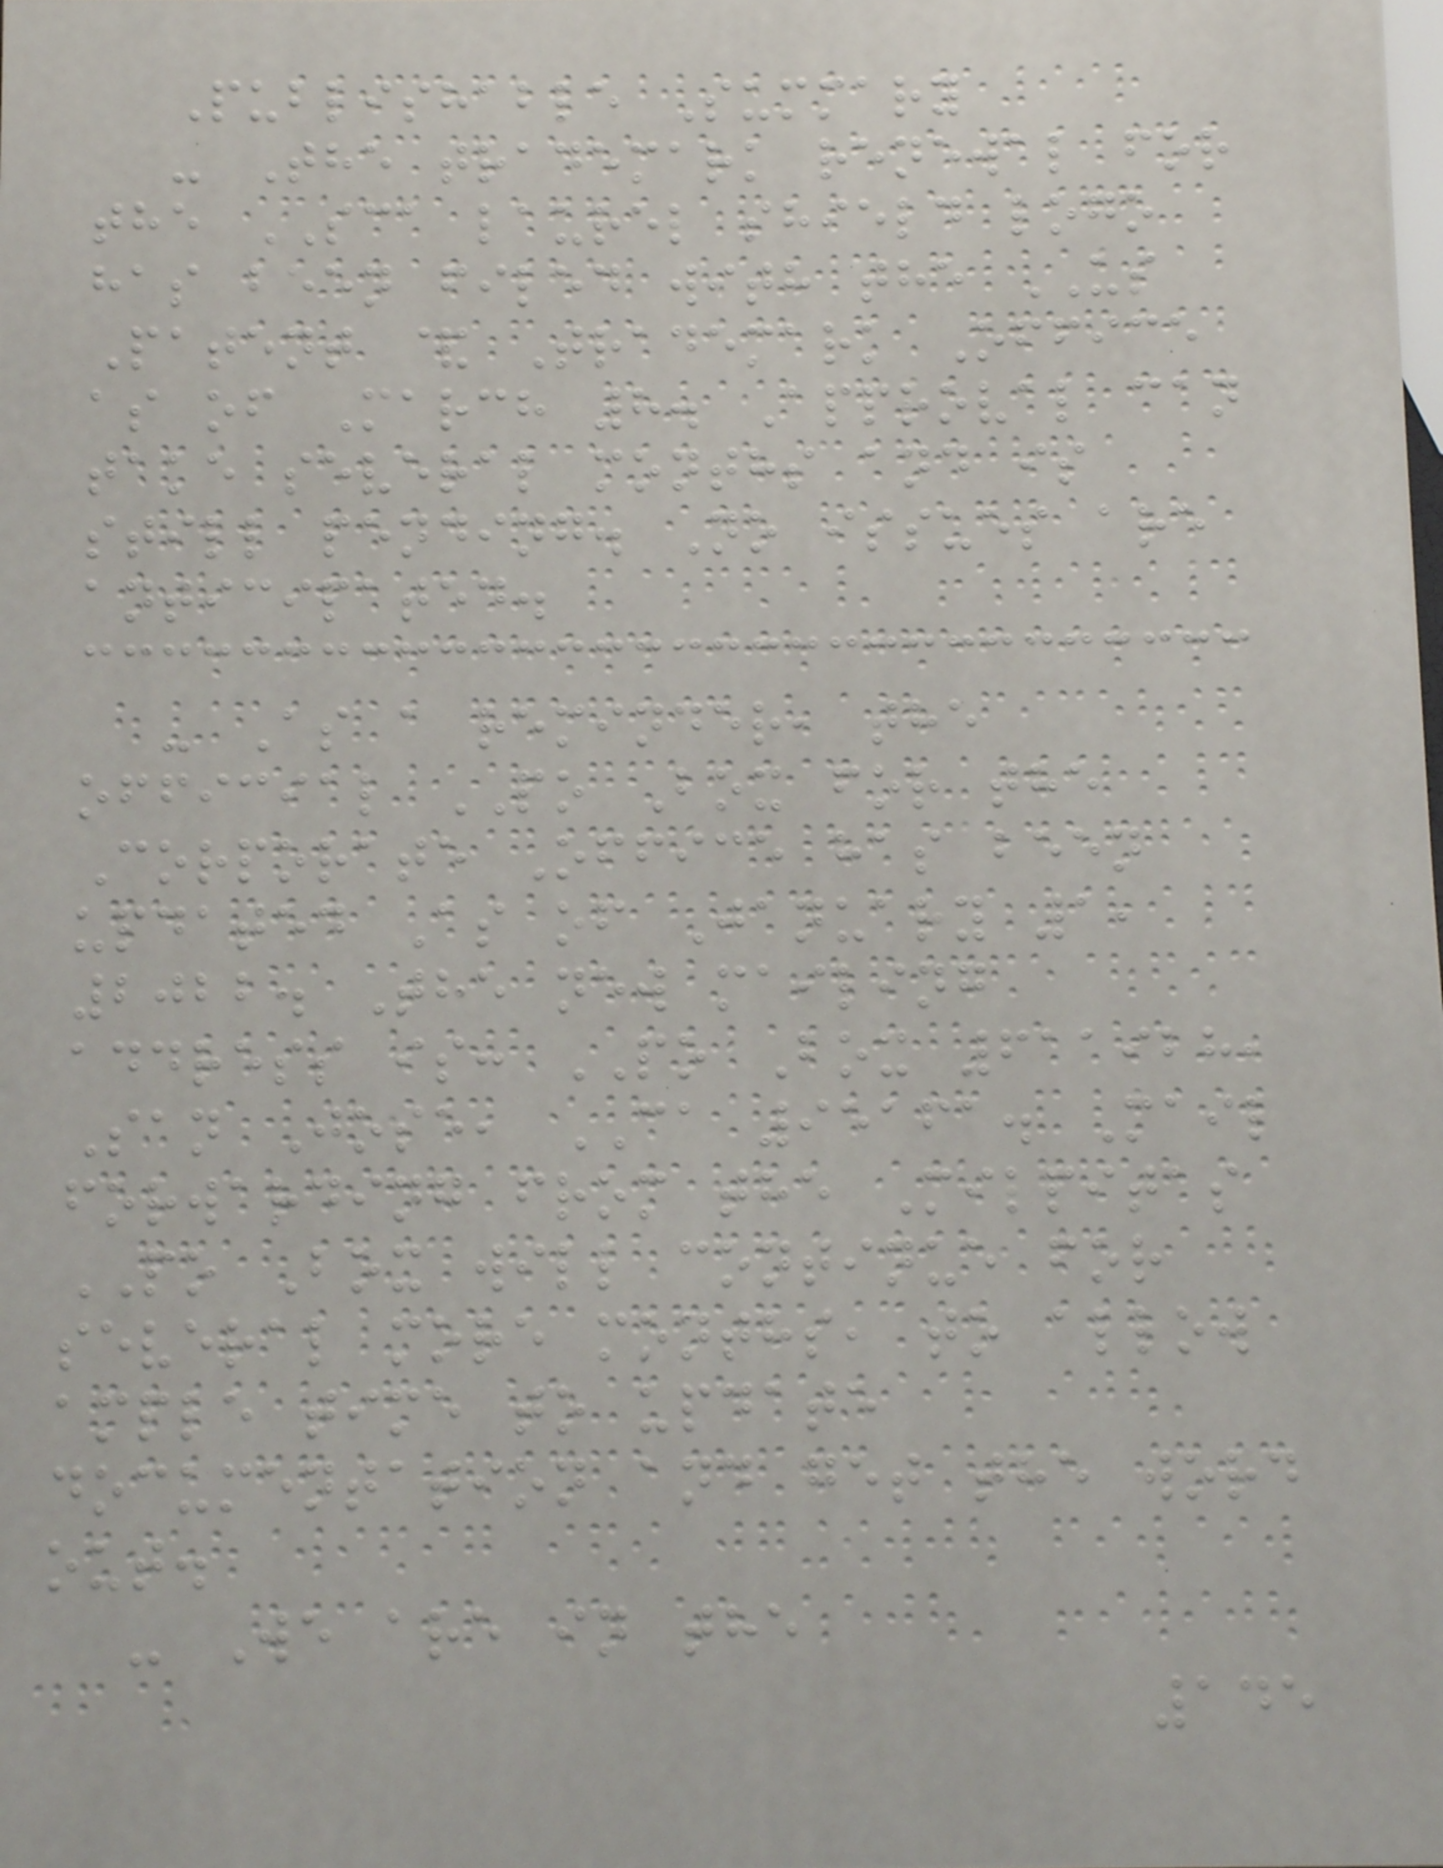Publishable Summary
- The trademark renewal for
the SCA laurel shield logo
has been filed with the US
Patent & Trademark Office
as of March 8. Approval can
take several months and is
still pending. No issues are
anticipated.
- As a reminder, the
official PO Box for the
Corporate Office has been
updated As of January 1,
2022. The new mailing
address is: PO Box 611928,
San Jose, CA 95161. Mail
forwarding from the Milpitas
PO Box will continue for
several more months, to allow
ample time to update
documentation and get the word
out.
- We are in the
145
